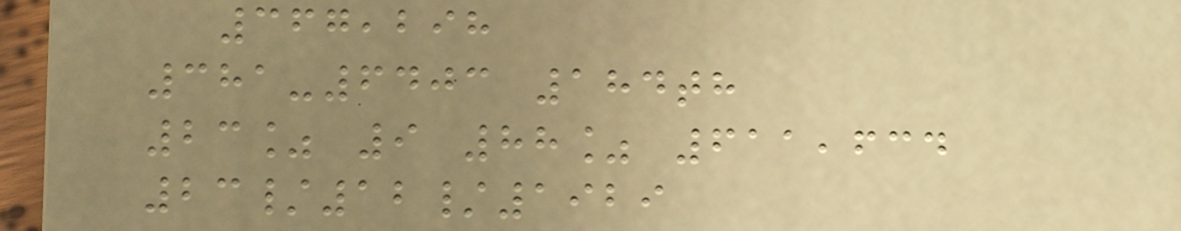367,298
381-6403 184th
23% 9 88% 611,634
23/12/1929
